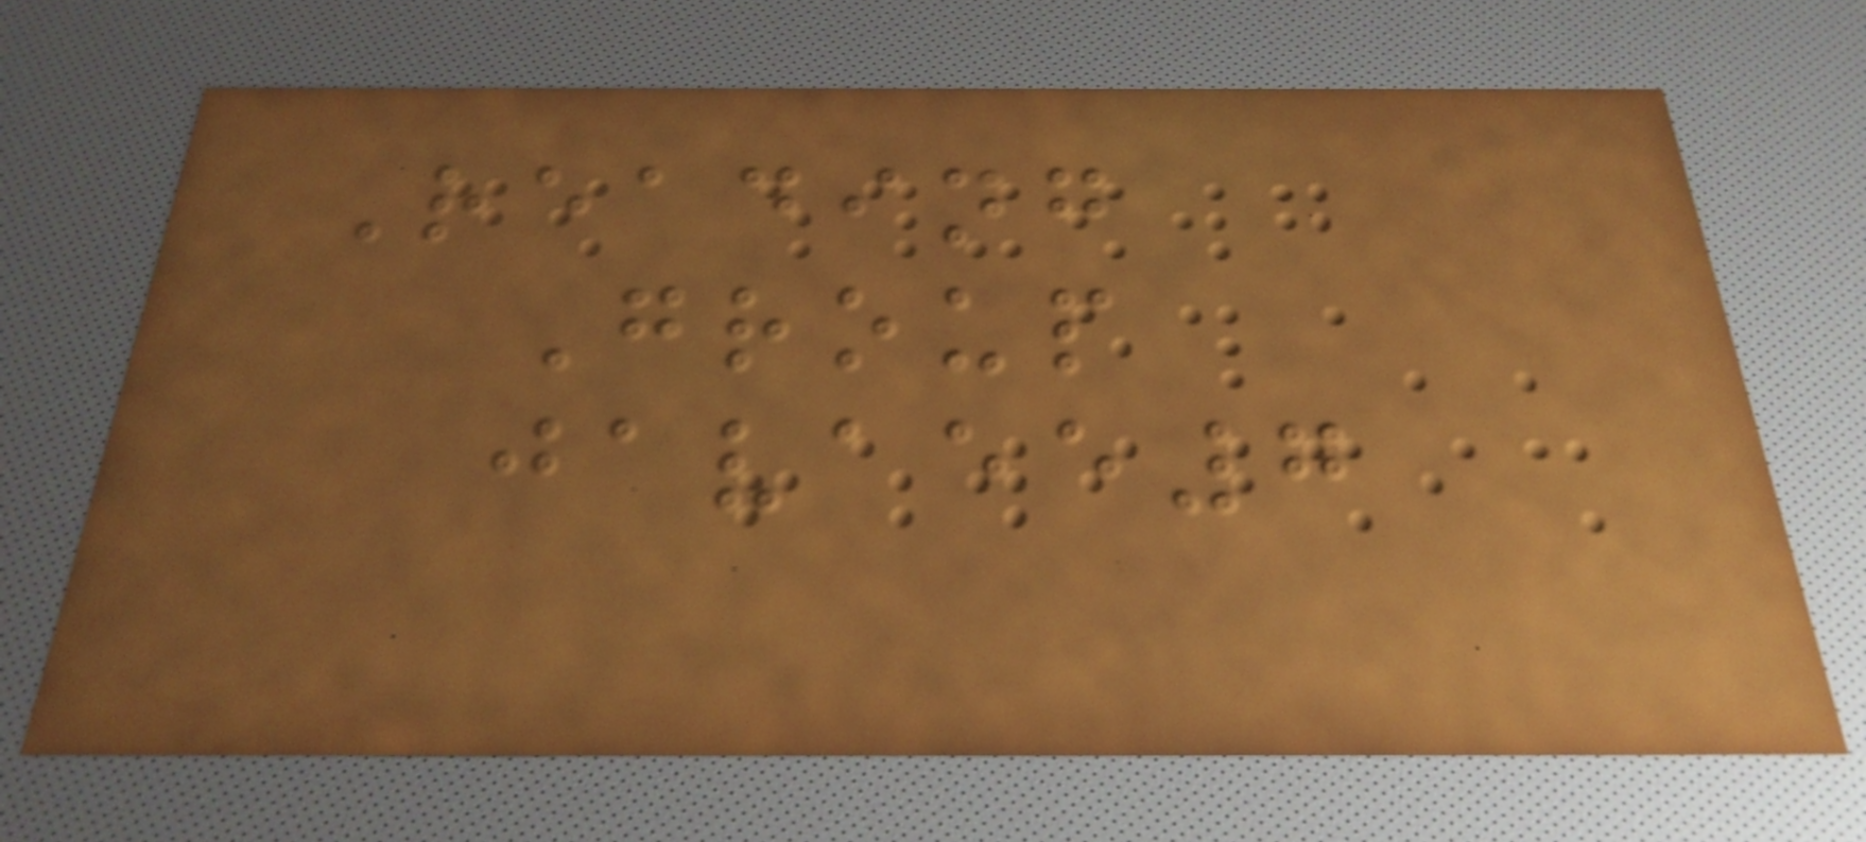Reading
Group
javaee7
